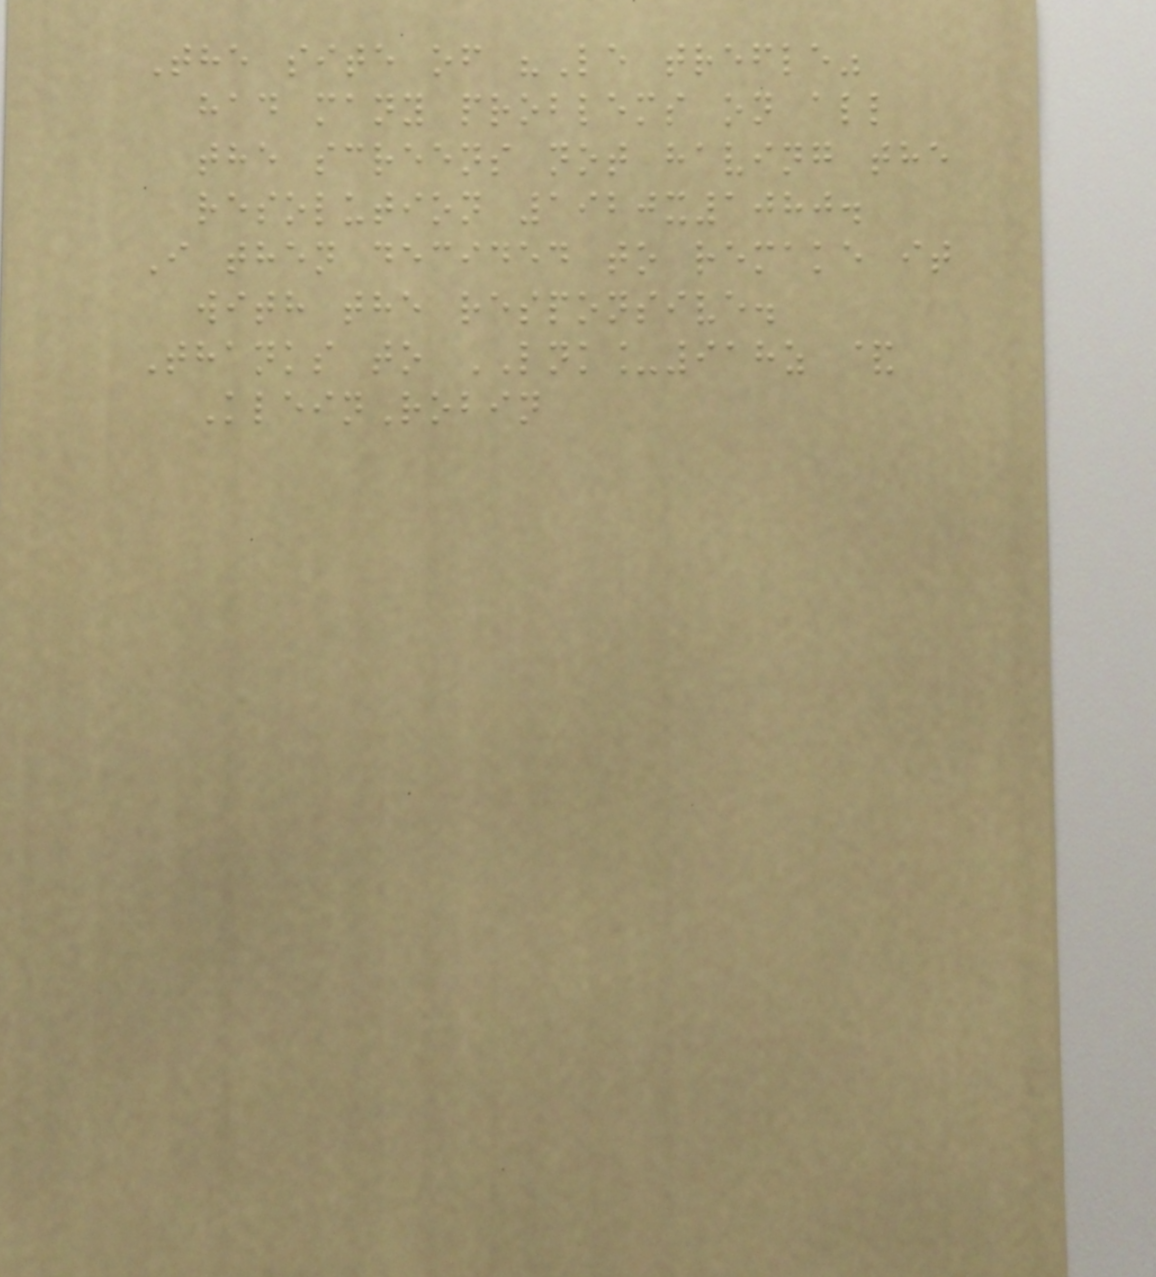The site of "Le trefle"
had many problems on all
the screens not having the
resolution 1920x1080.
I then decided to remake it
with the responsive.
Thanks to LNK_918z &
KleinRobin
